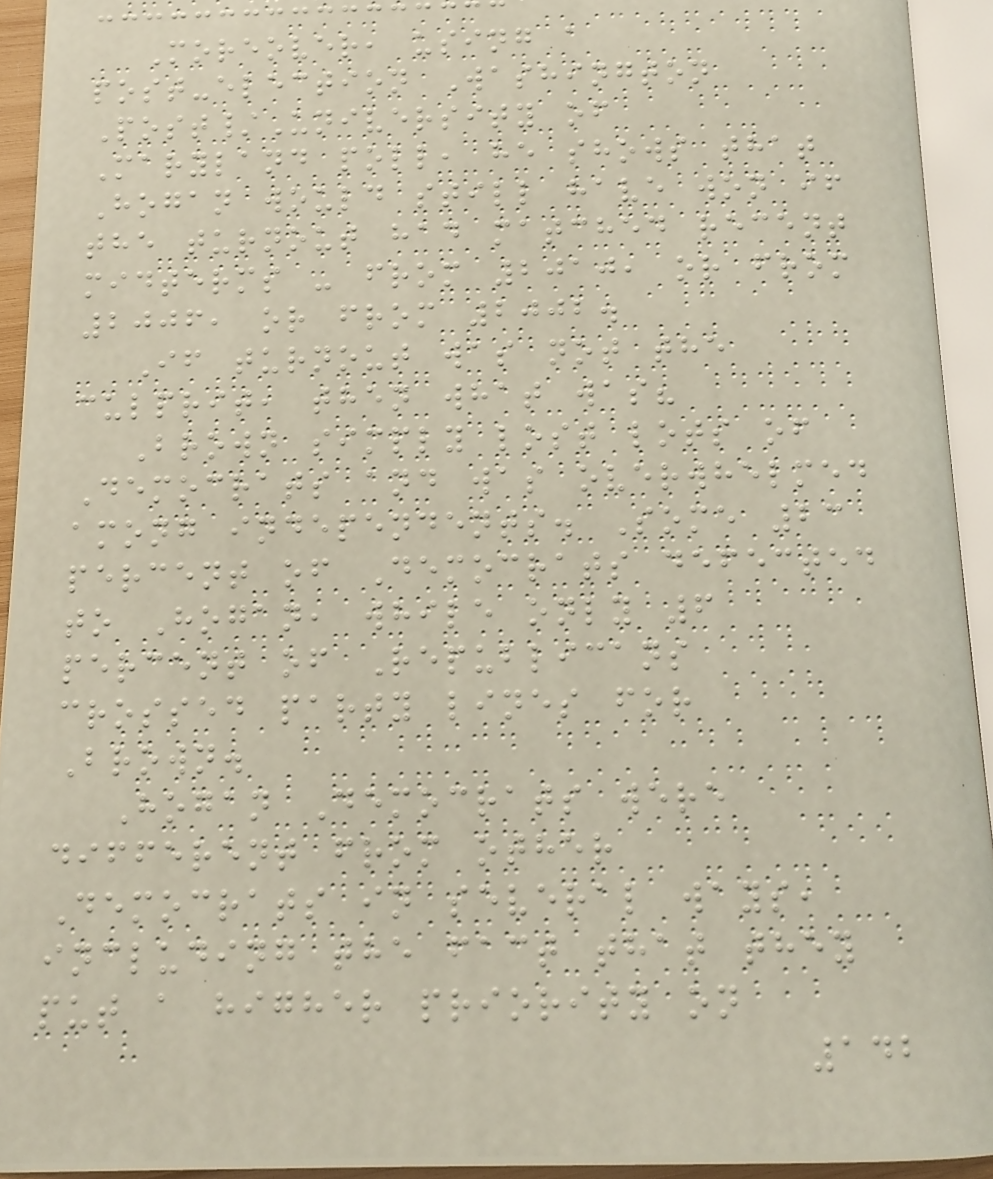Moreover, using a
post-election Washington
Post/University of
Maryland poll, he shows that
Hogan would still have won if
the turnout had matched recent
midterms - from 2010, or from
2006, or from 2002.
If turnout was not the
culprit, then what was?
Brown simply lost lots of
Democrats and was overwhelmed
among independents. Some 23
percent of Democrats defected
to Hogan, while only 6
percent of Republicans
crossed party lines for
Brown.
Hogan Democrats were
different from other
Democrats in several ways,
including the fact that they
put a higher priority on
142
